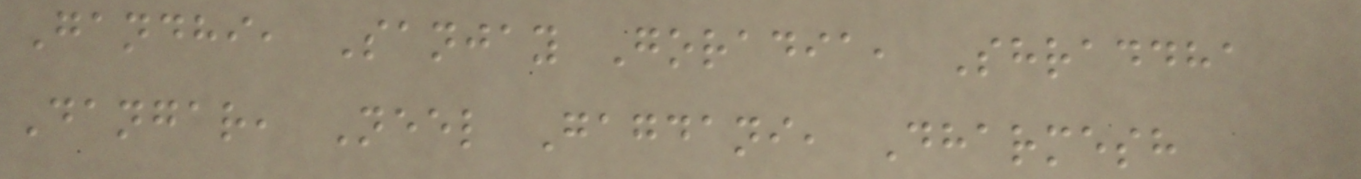Gandhi, Sanjay Goradia, Shraddha
Dangar, Neel Gagdani, Dharmesh
